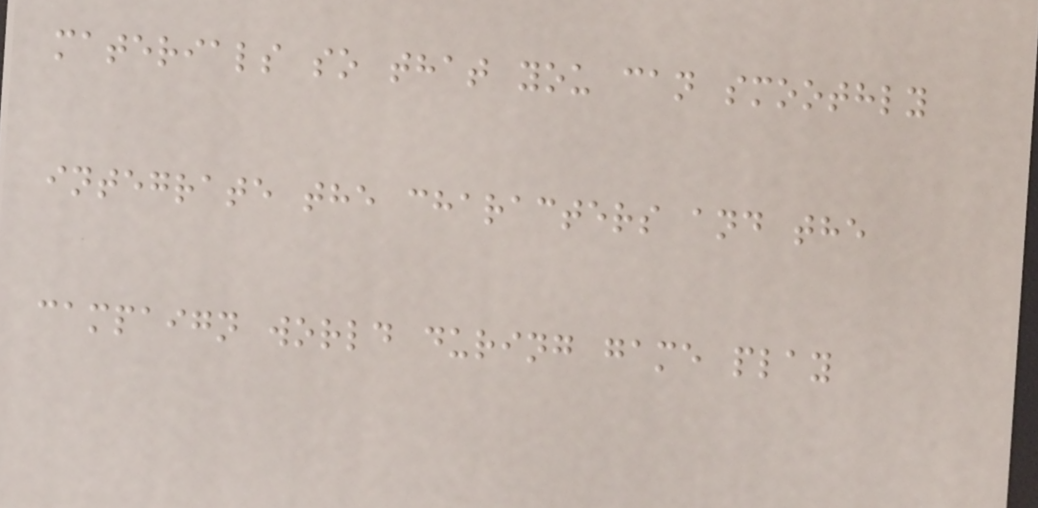materials so that you can smoothly
integrate the characters and the
campaign world during game play
